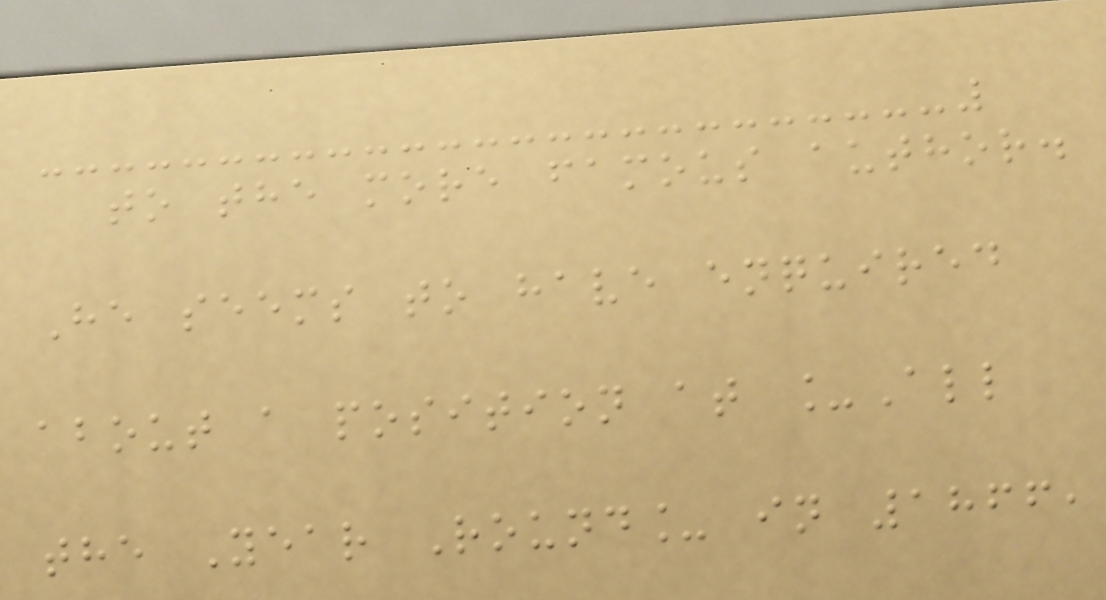to the more famous author.
He seems to have enquired
about a position at _All
the Year Round_ in 1866,
